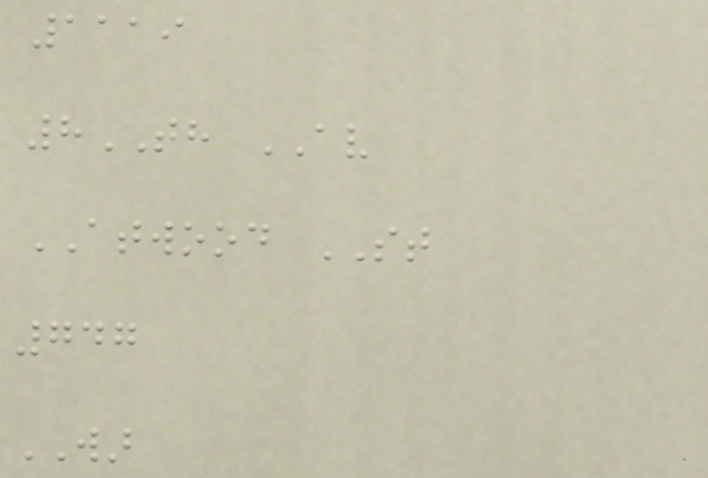1119
8TH AV
ATWOOD ST
747
WAR
